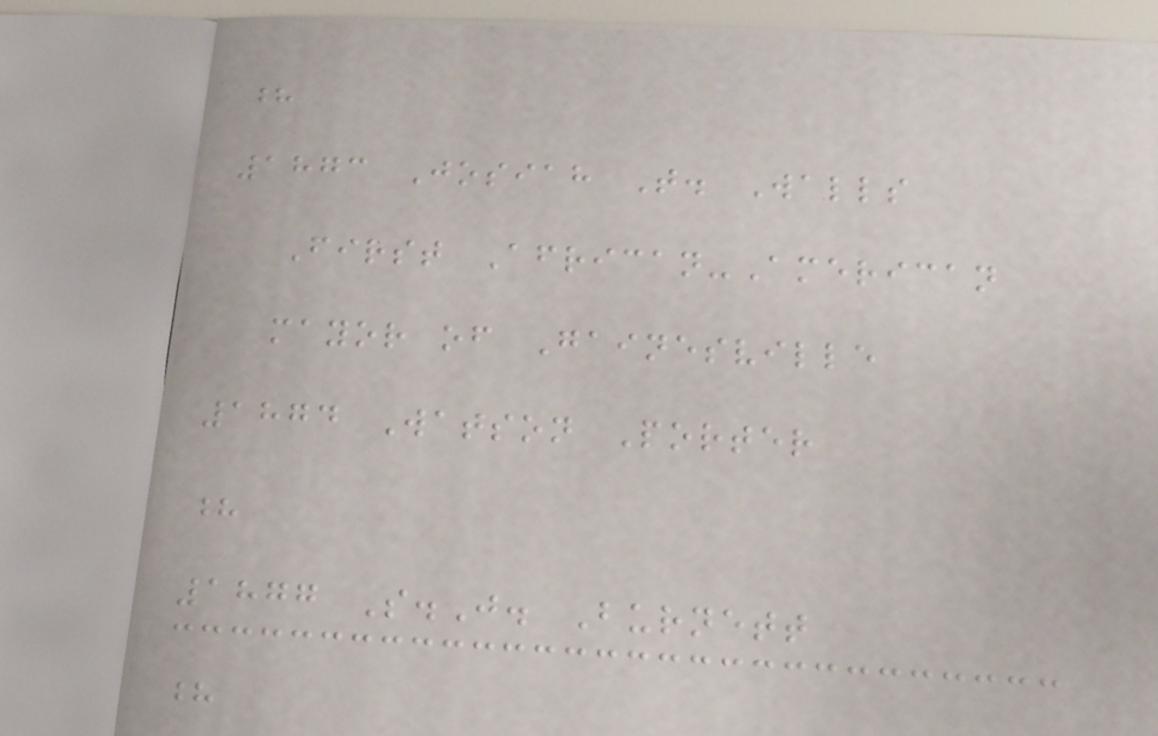?
1873 Josiah T. Walls
First African-American
mayor of Gainesville
1874 Watson Porter
?
1877 S.J. Burnett
?
